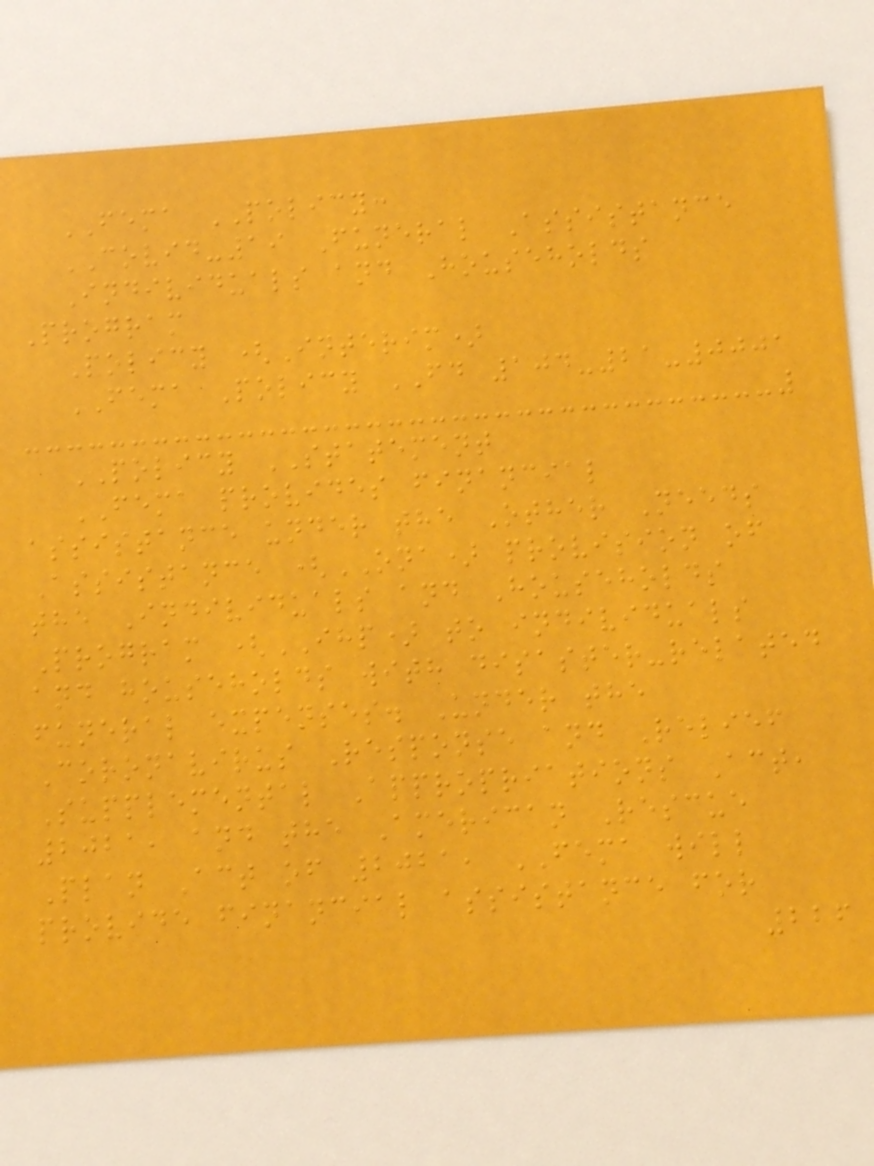FEMA POLICY:
COVID-19 Funeral Assistance
Individuals and Households
Program
Policy (Interim)
FEMA Policy FD 104-21-0001
POLICY STATEMENT
FEMA provides financial
assistance under the Other Needs
Assistance (ONA) provision of
the Individuals and Households
Program (IHP) to individuals
and households with disaster-related
funeral expenses. Under the
Coronavirus Response and Relief
Supplemental Appropriations Act,
2021, and the American Rescue
Plan Act of 2021, FEMA will
provide financial assistance for
226
